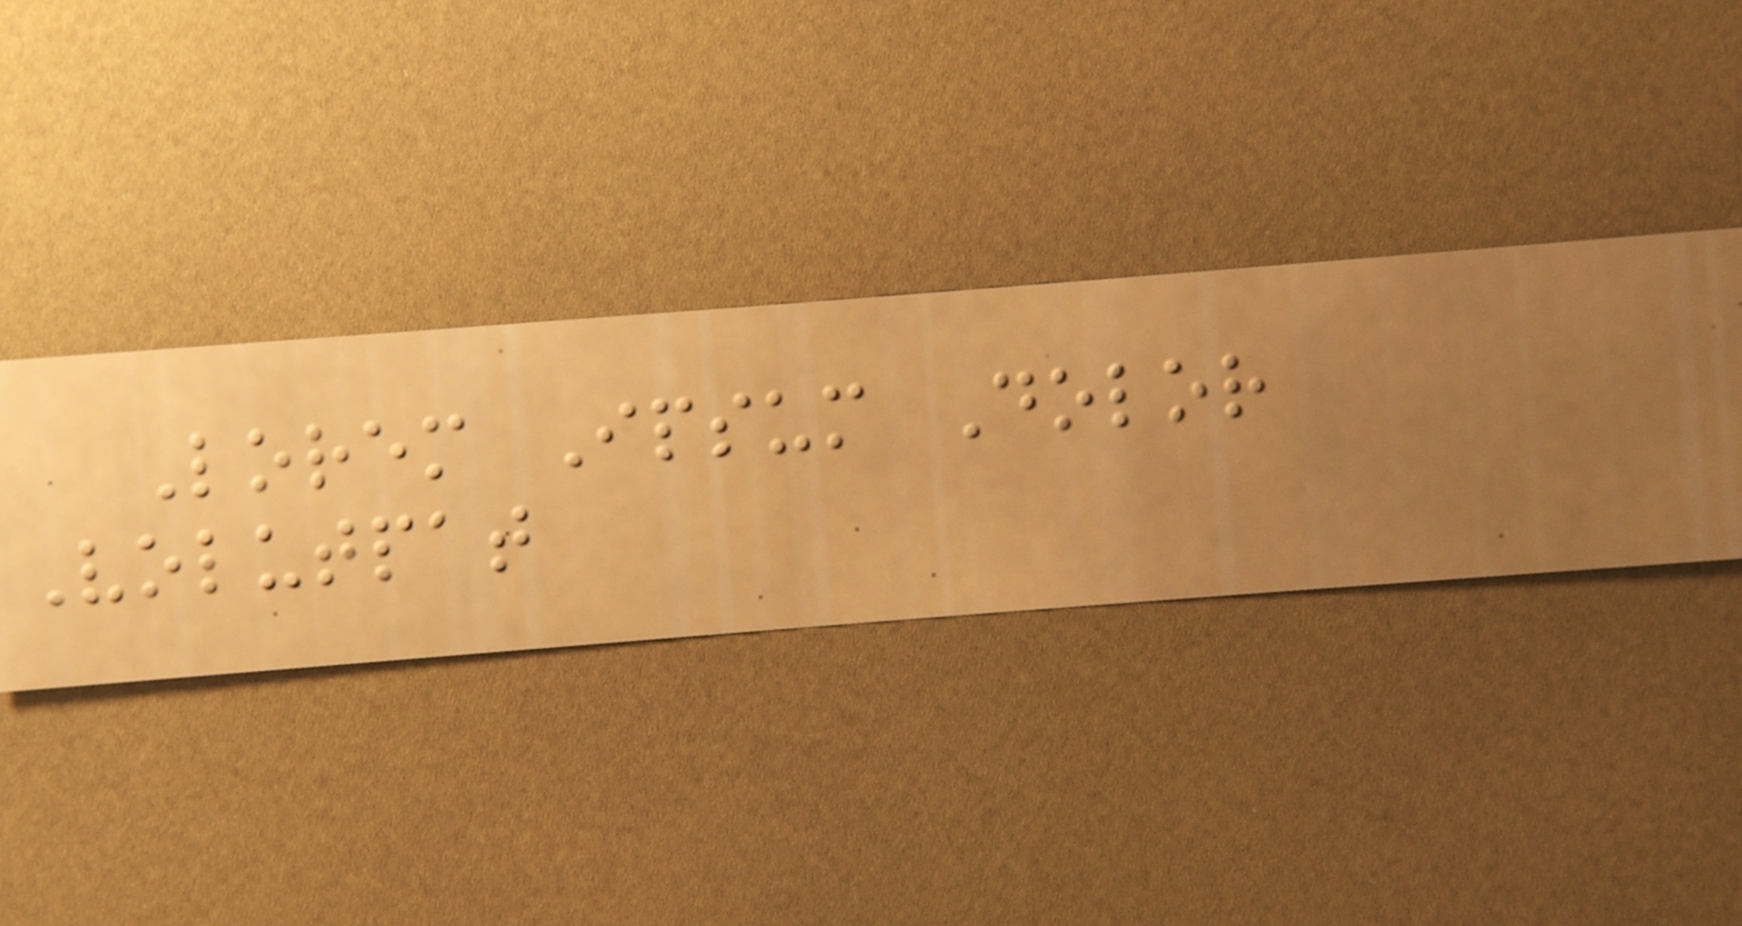Lorem Ipsum Dolor
Volutpat
